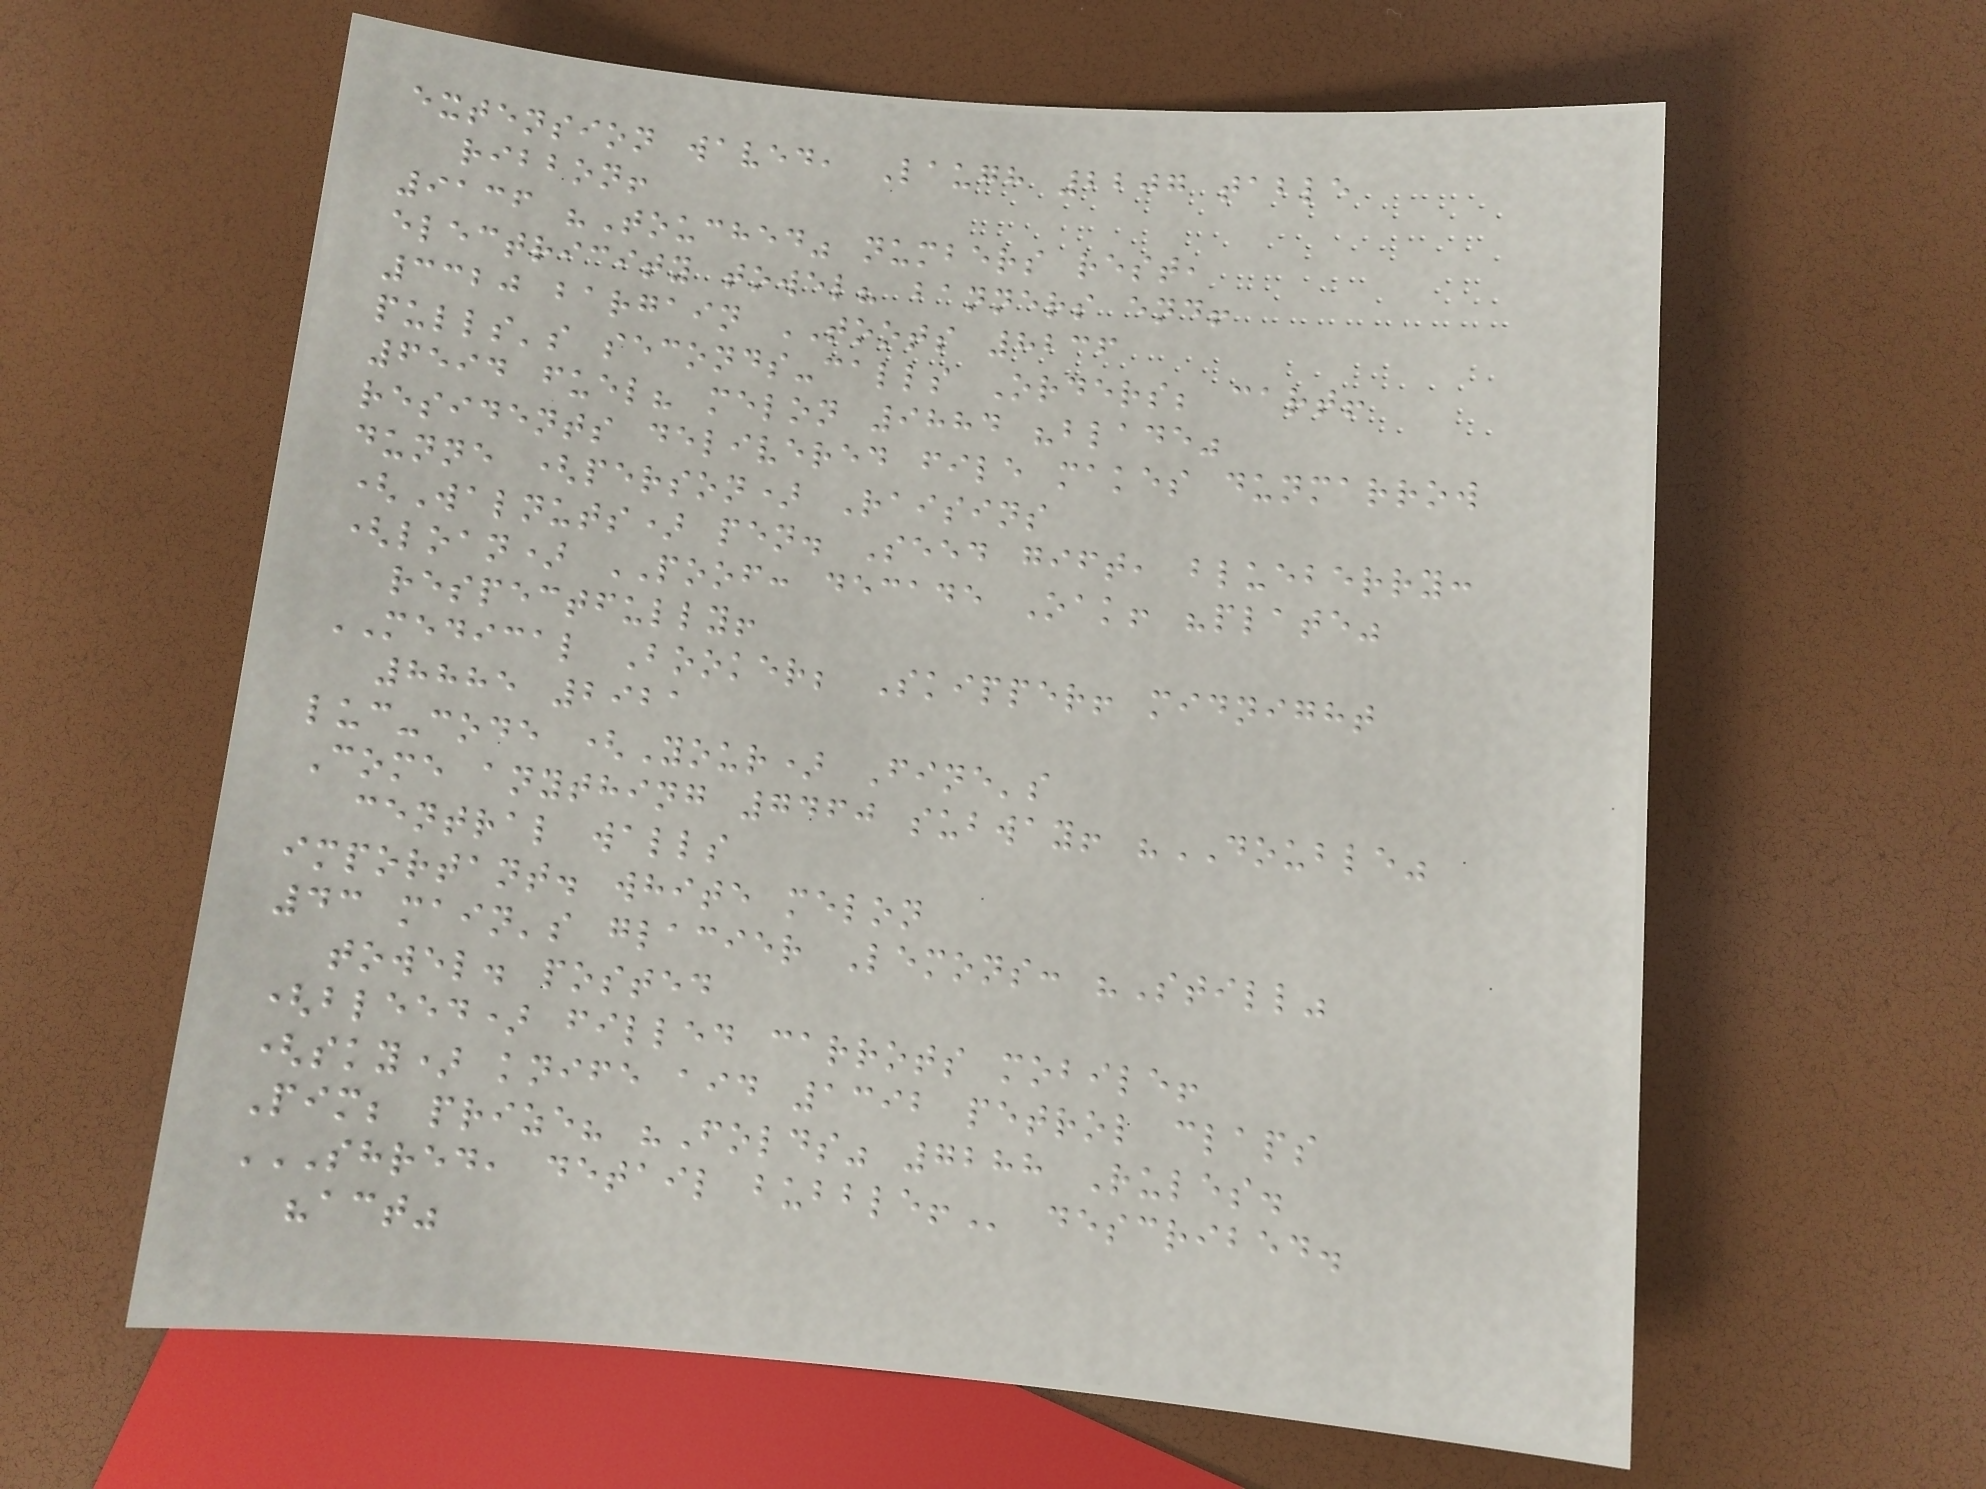extension waved, Laugh 2207 table
ribbon!
9136 "Touched" numbers rest,
electricity towel? banners end!
3320 bargain TOOTS 8236
pulls's seconds-calls Orders; cart!
6594 fuel? melon 9884 "blade"
residents delivered file makes dunmarrow
dunne (person) Raisins
(Walnuts) pen. Seed gift, blueberry:
(loan) POOF: decade Oak! "plate"
respectfully!
MEDICAL Booker; Skipper! midnight
8885 2921
luc-code (Your) Fine's
Come anything 7460 subway! "DOUBLE"
central walls
important. white melon
43 main's glacier Lemons: "Still"
towel. posted
(bleed) filled carrots mobile!
(sky) knife aid 1392 petrol claps
Pim; prize? "Folds" 7288 Rules.
SHRED, DETAIL BUBBLE! described.
"act"
